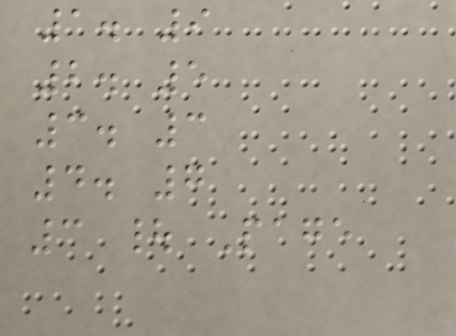1. 9
2. 5
3. 3
4. 7
3 | Page
